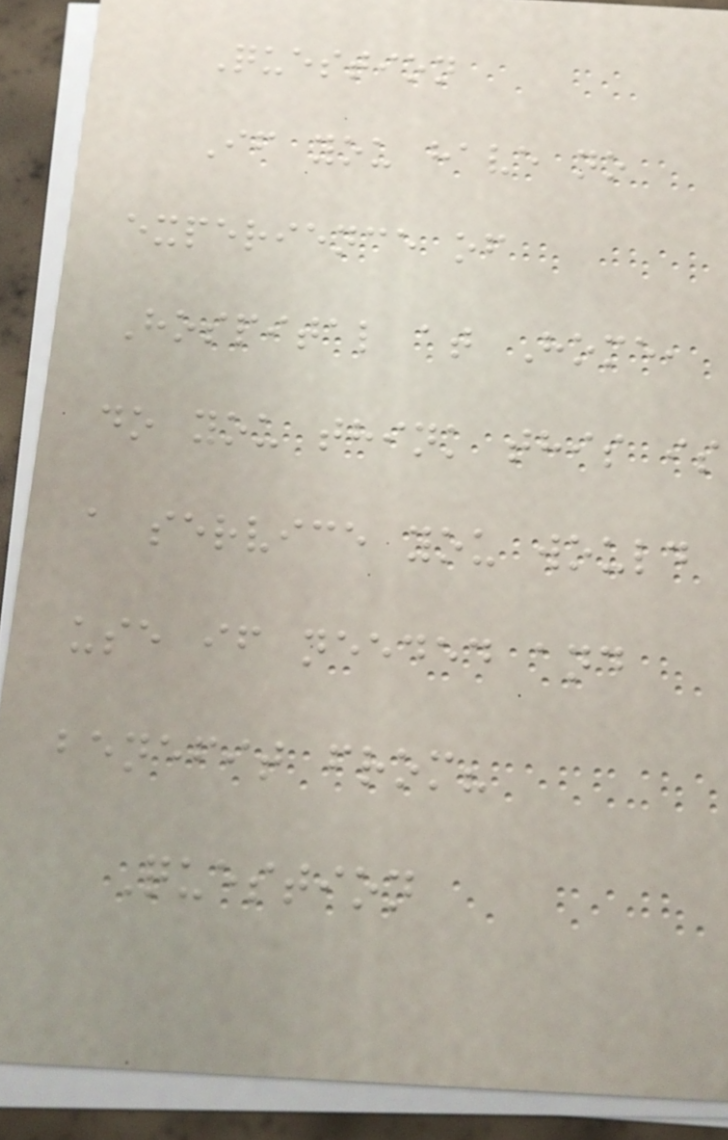Question
If you have no
experience of
Hospital at Home,
do you think this is
a service you would
use if needed and
benefit from?
Question
